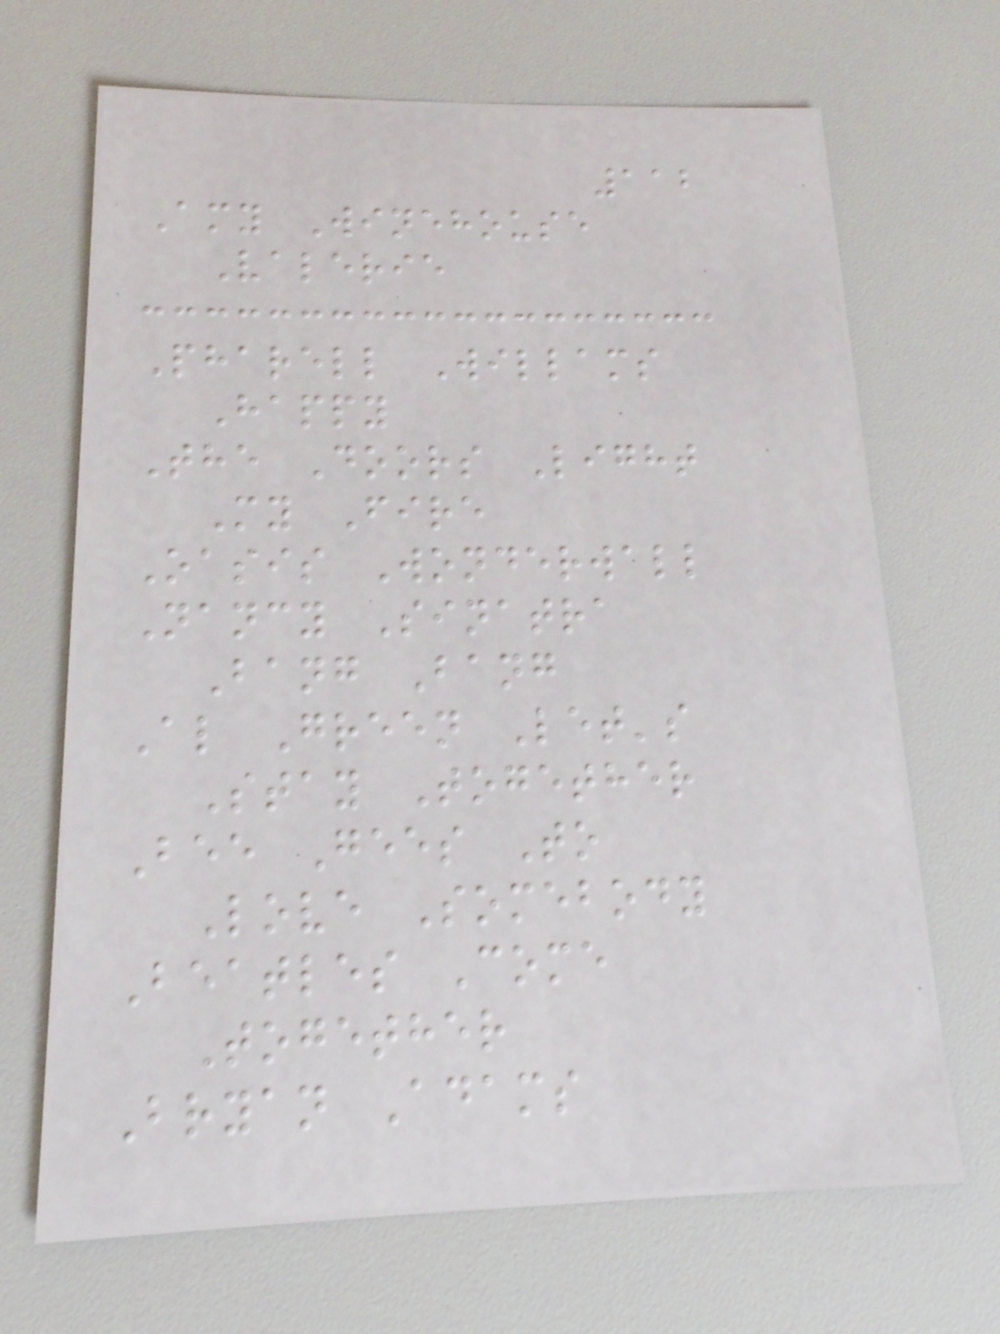112
Amy Winehouse
Valerie
Pharell Willams
Happy
The Doors Light
My Fire
Oasis Wonderwall
Nancy Sinatra
Bang Bang
Al Green Let's
Stay Together
Bee Gees To
Love Somebody
Beatles Come
Together
Bryan Adams
